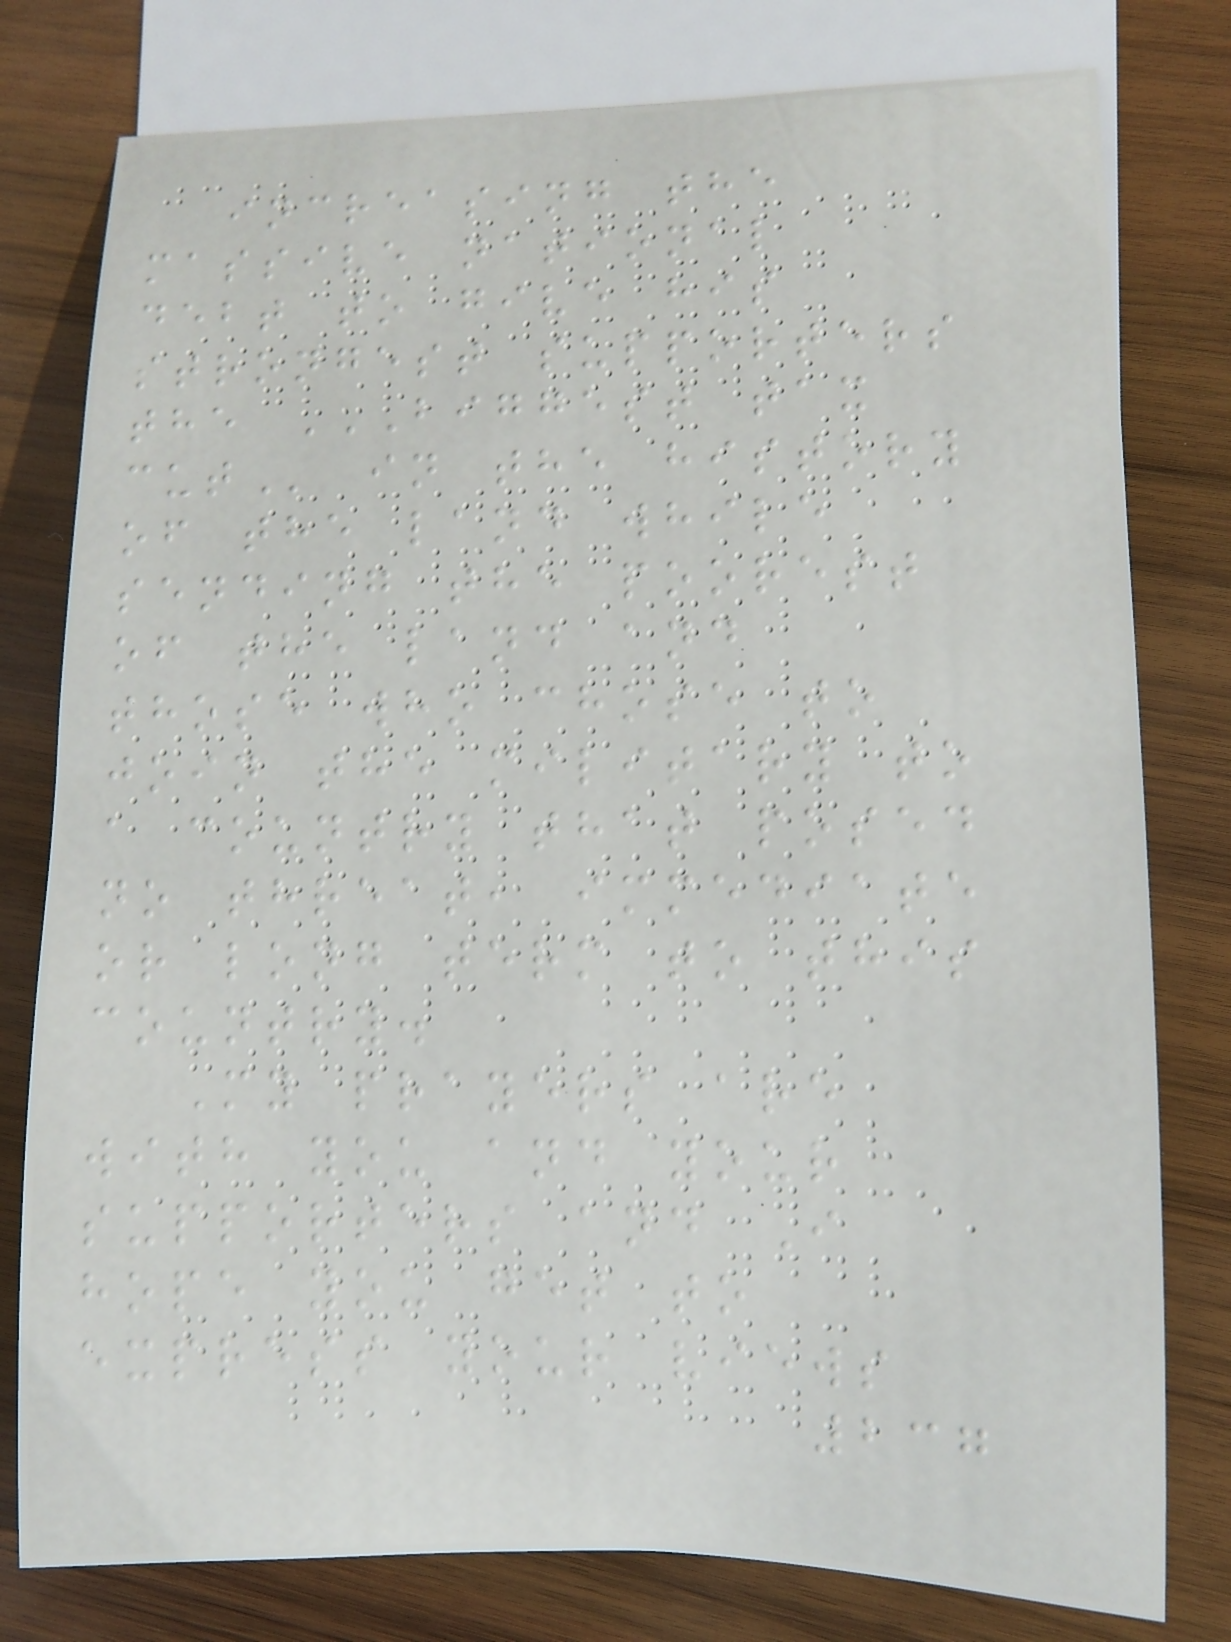increasing the
massive national
debt to give his
strongest supporters
the BIGGEST TAX
CUT in the history
of the land while
sending the poorest
of the land and
those who chose to
join the military to
a country that posed
no threat, immediate
or long term to this
country.
My prayers are
with you and your
supporters and I
hope you get to
express your views
237
